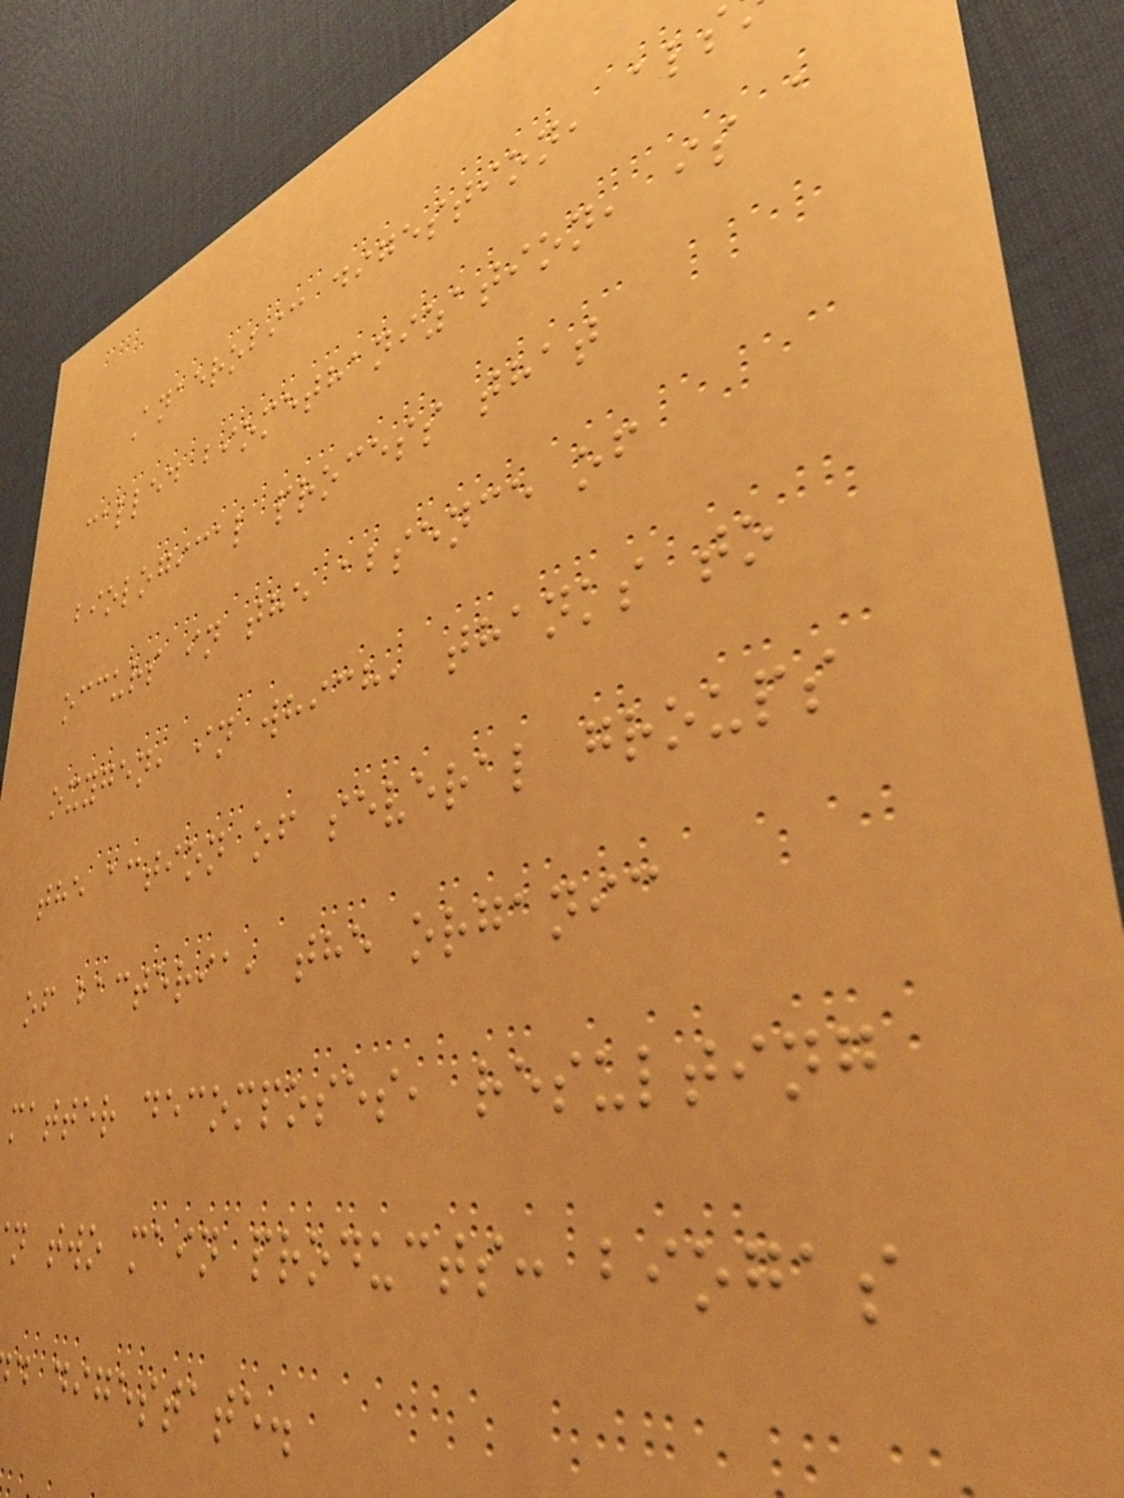Anaerobic digestion, als
called biomethanization, is a
biological process that
occurs in the absence of
oxygen, in which, thanks to
the action of several groups
of bacteria, the organic
matter decomposes, resulting
n two main products: biogas
d digestate.
